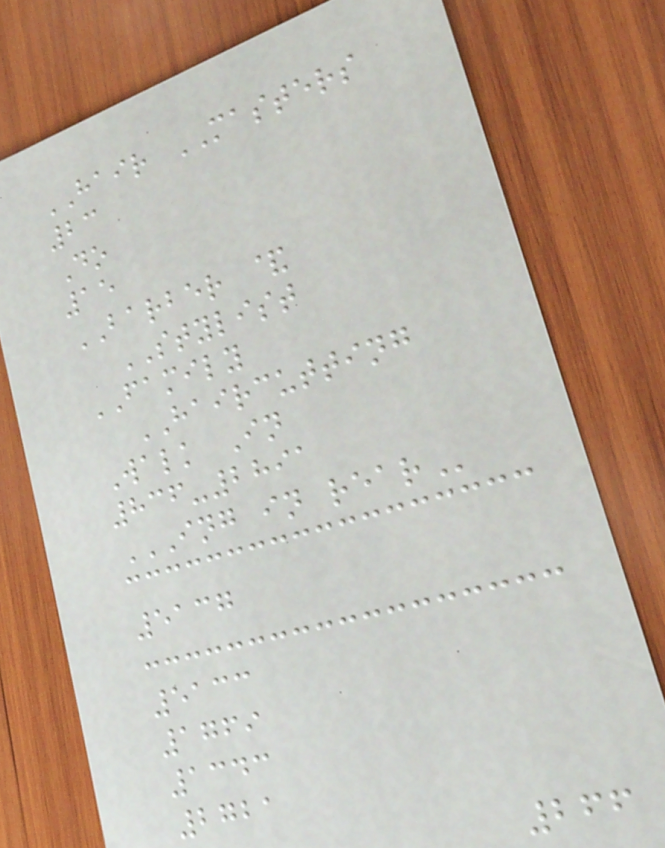HAIR MASTERS
23
Do
15
BARBER &
STYLIST
FAMILY
HAIRCUTTING
Walk In
836-2891
ING IN REAR
5137
5133
1769
1343
2721
266
